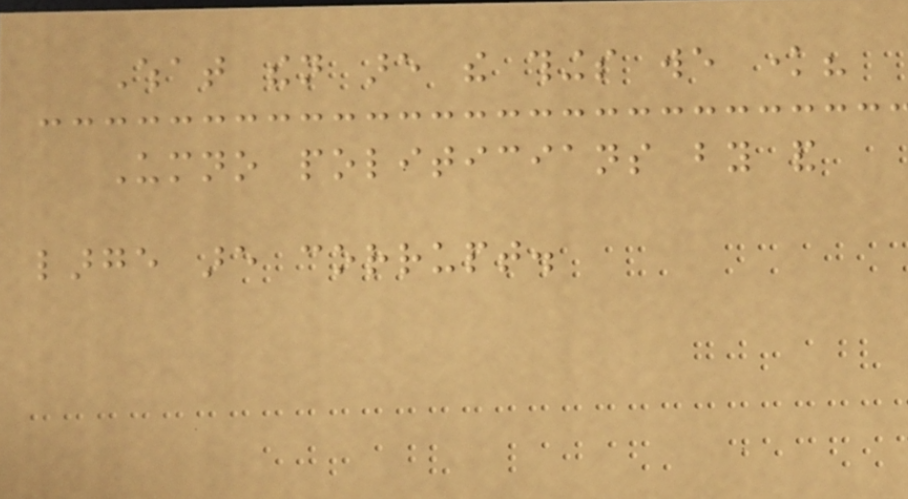What then are the things we know?
Umno politicians by and
large are corrupt.
